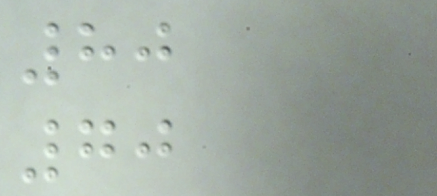80
70
